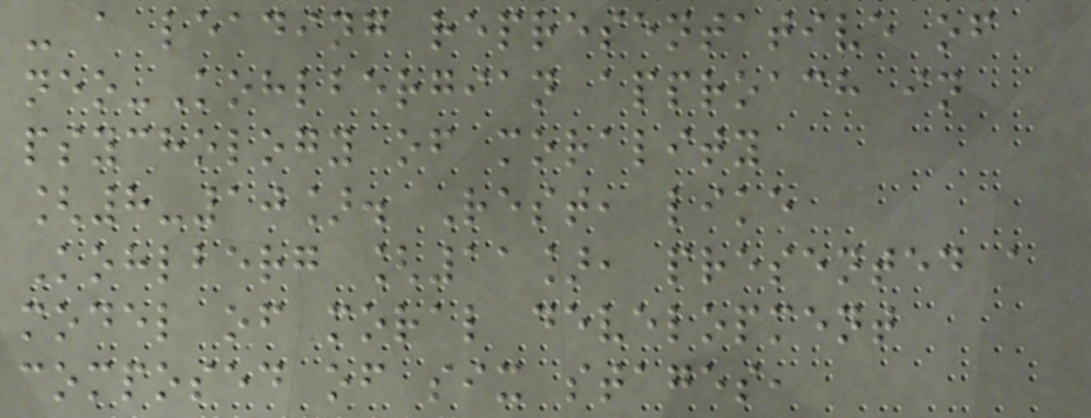- a leading representative of
neo-Kohlbergian approach in
psychology of morality
[8-10]. Rest, like
Kohlberg [11], presented a
model of moral development
composed of six stages,
